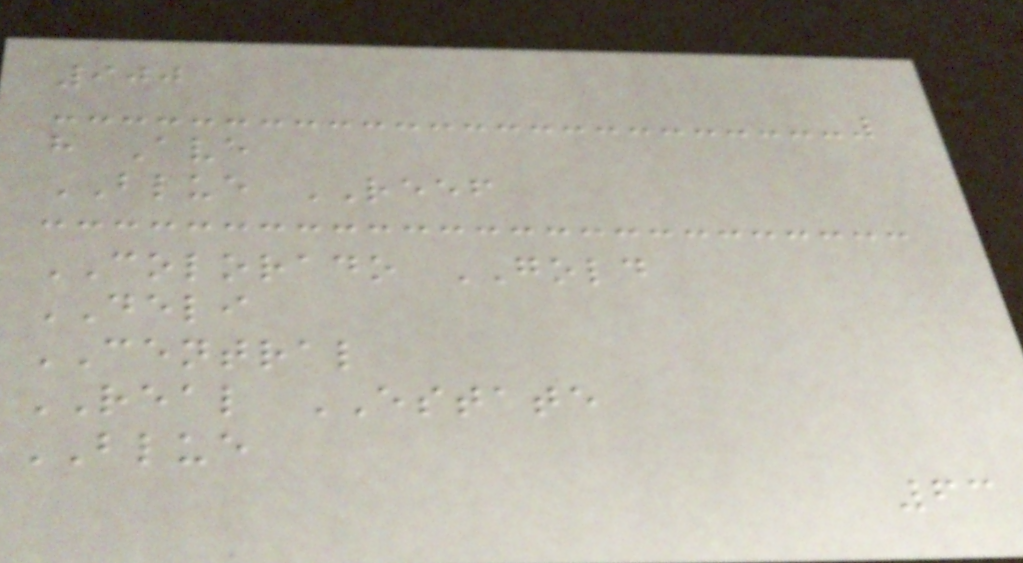900
h Ave
BLUE REEF
COLORADO GOLD
DELI
CENTRAL
REAL ESTATE
BLUE
63
